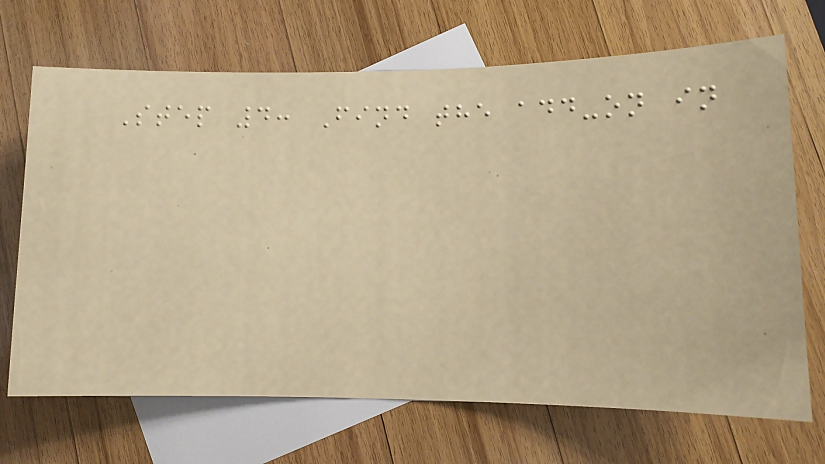Step 4: Find the add-on in
